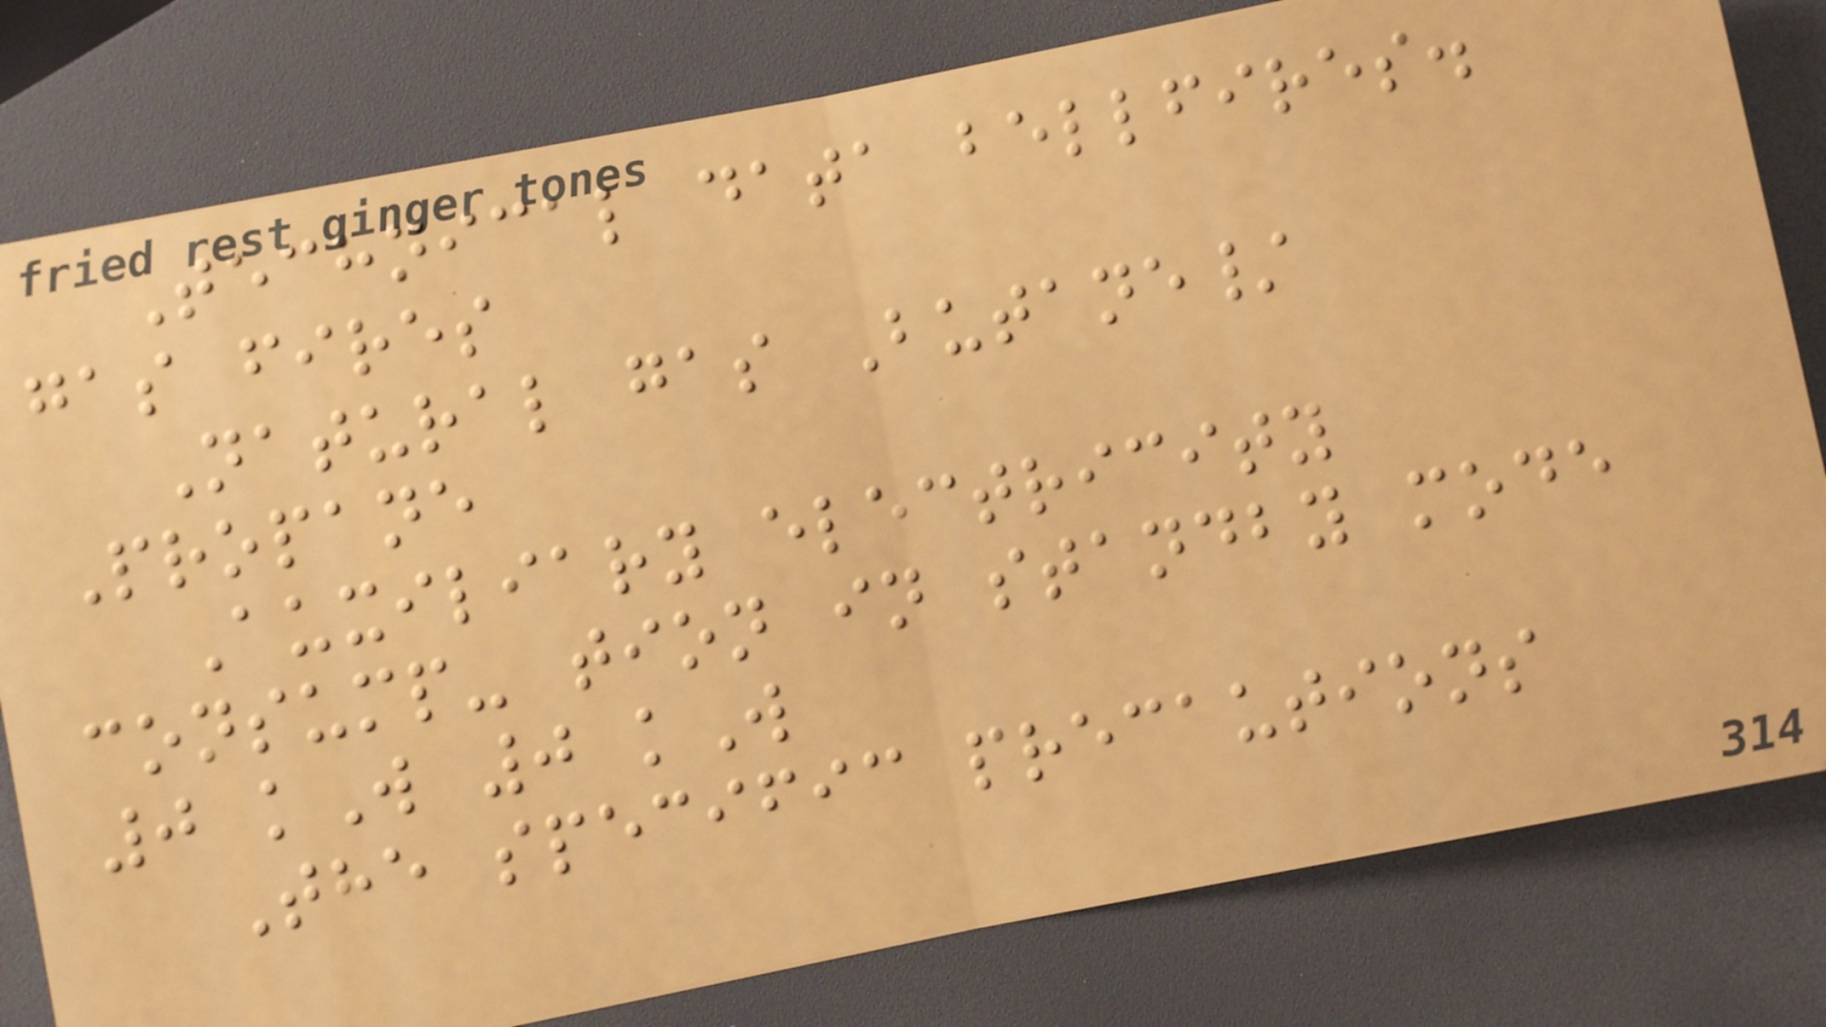Technical data bellfires.
gas fires
Natural gas Butane/
Propane
Auxiliary electricity
consump- tion in standby mode
0 kW 0 kW
The specific precautions
